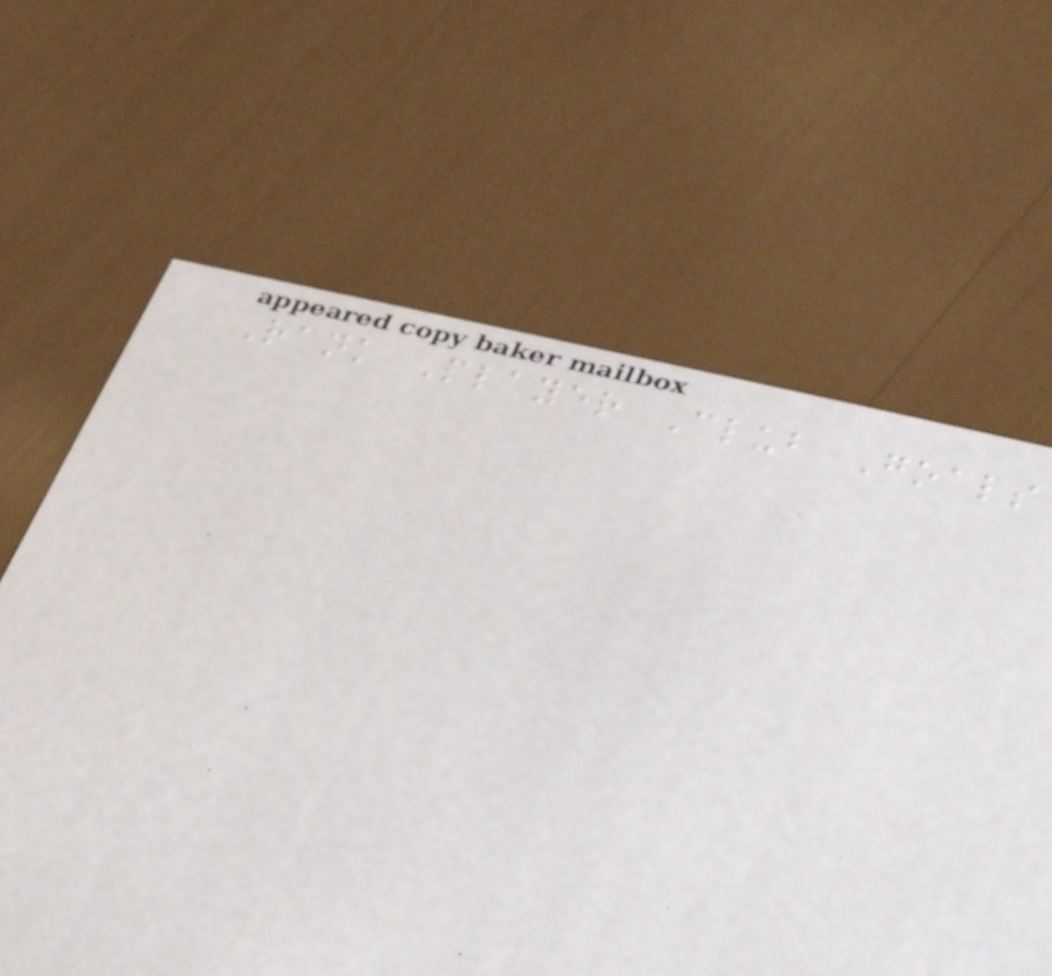Rank Player Club Goals
